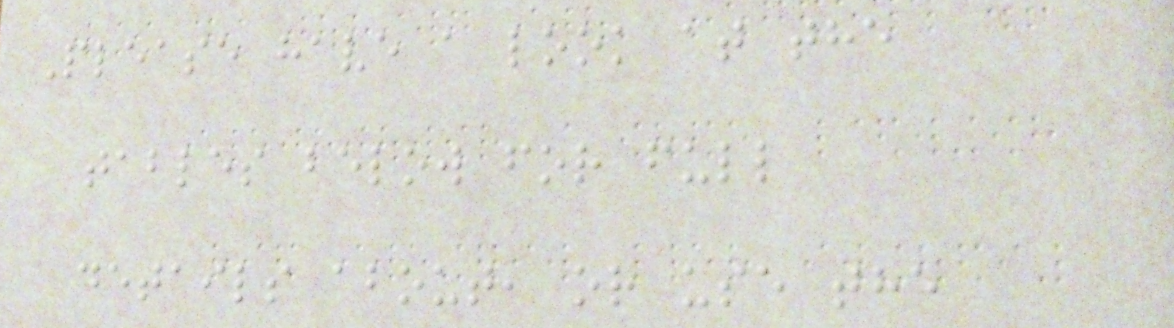Please have a look at the
tables below for full
details about, or use the
